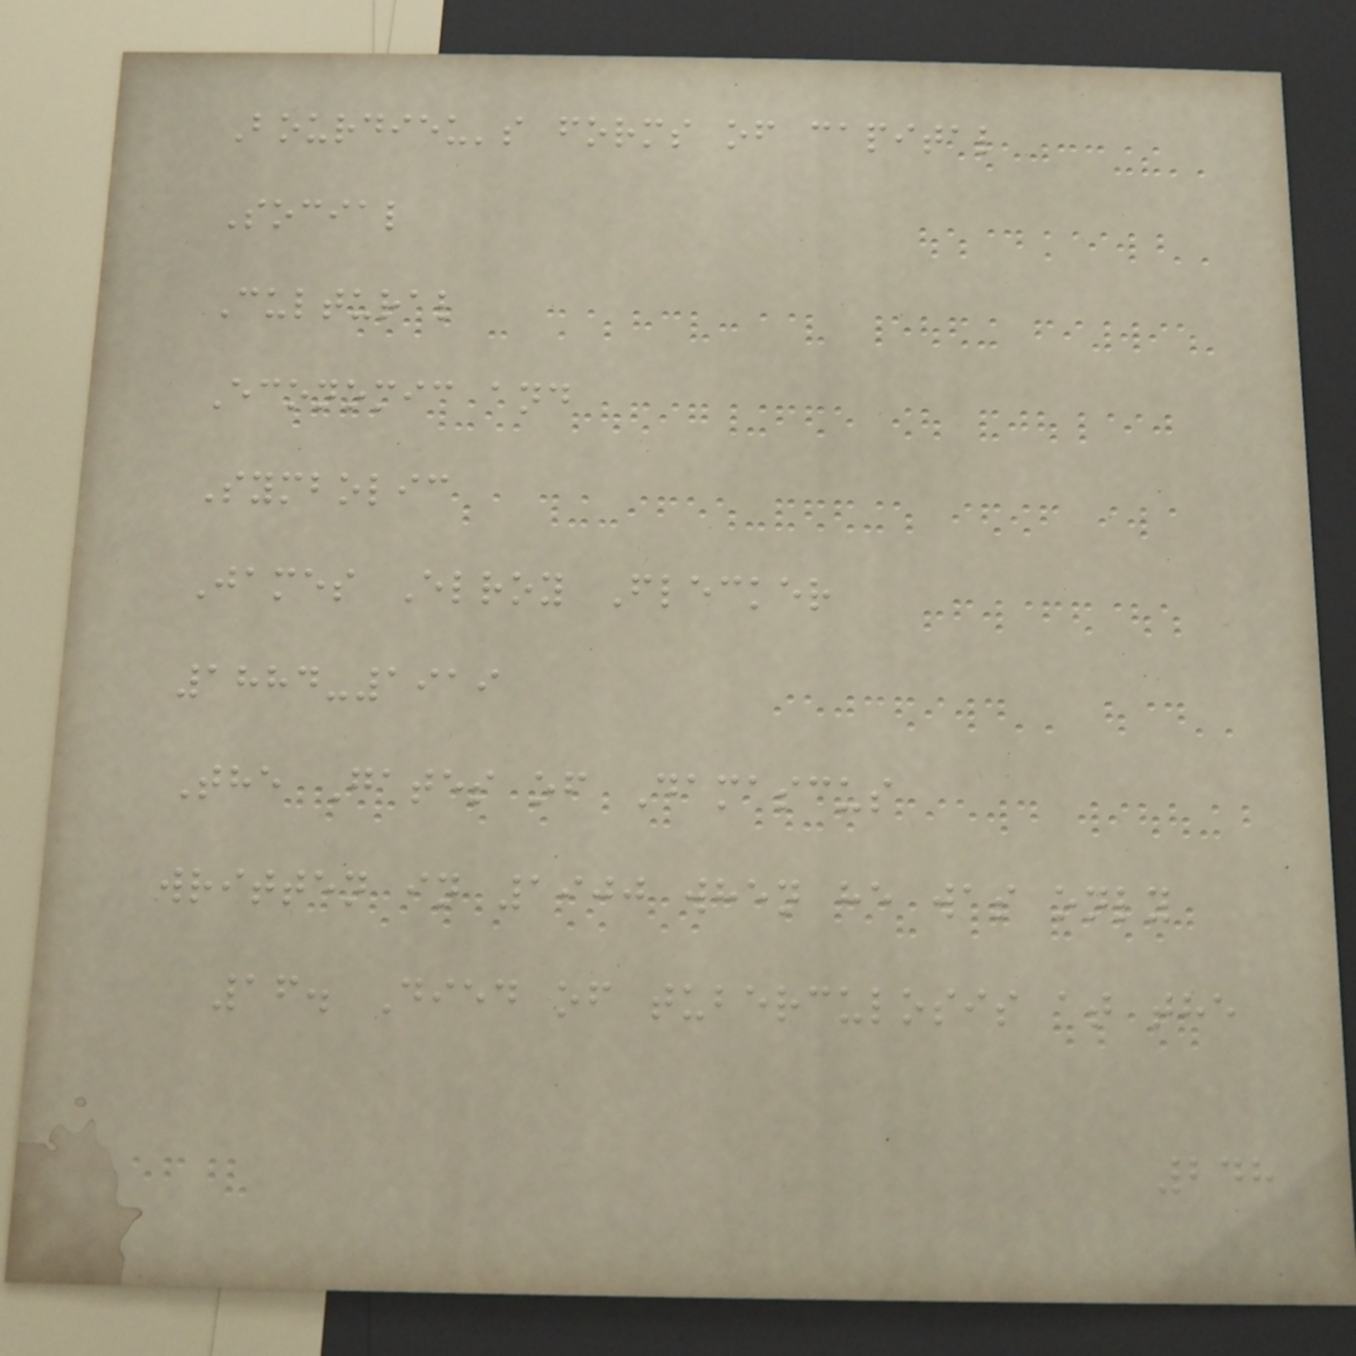Bourdieu's forms of capital
Social
Cultural
Economic and
Symbolic
James Elroy Flecker
1884-1919
The Gates of Damascus
written in 1900 when he was only
16. Died of tuberculosis at the
248
